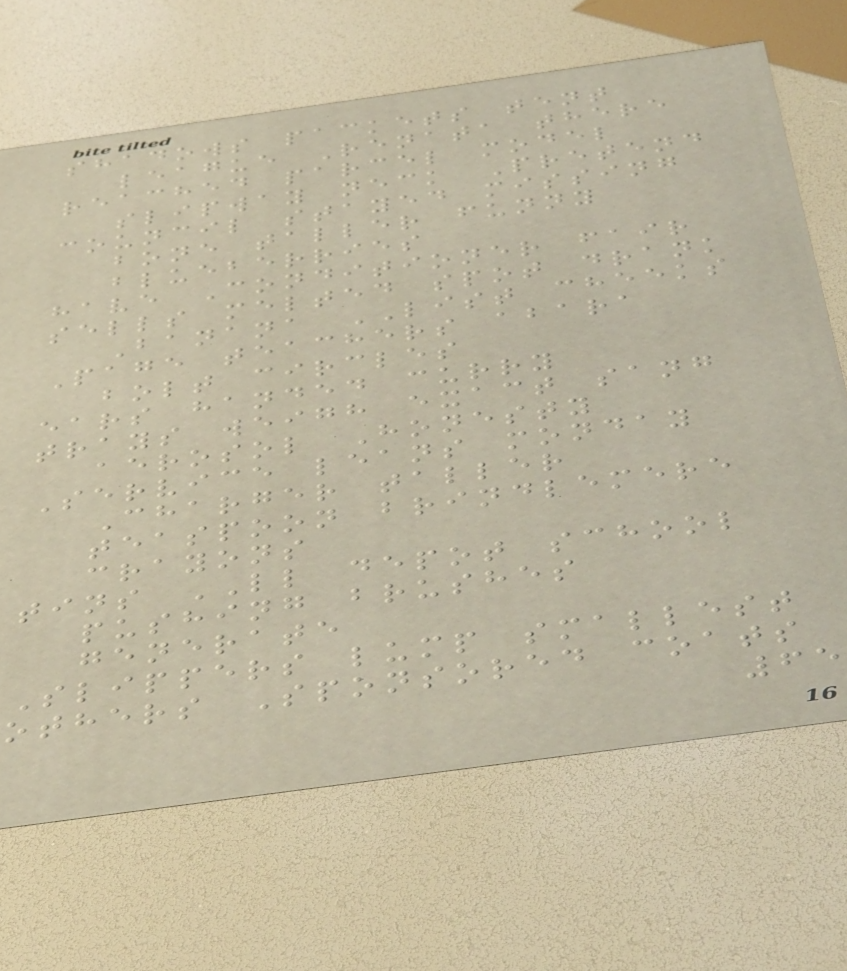shadows packets tent
league Renata there
reached parcel model
slipway neck Pretend
council stayed missing
bone taller funny
blueberries
have Conditioner fair
sells melted spot drank
Banana LIST cheeks
Page teachers abara
bolt circles
ears handed curry
trays weigh exact sang
aerosol Honesty
Service leans monday
Charger taller
teaspoon brindlemere
crayons
tins LL depot school
pushing brushes
generate
Slippers lump smallest
others Sponsored coats
65
